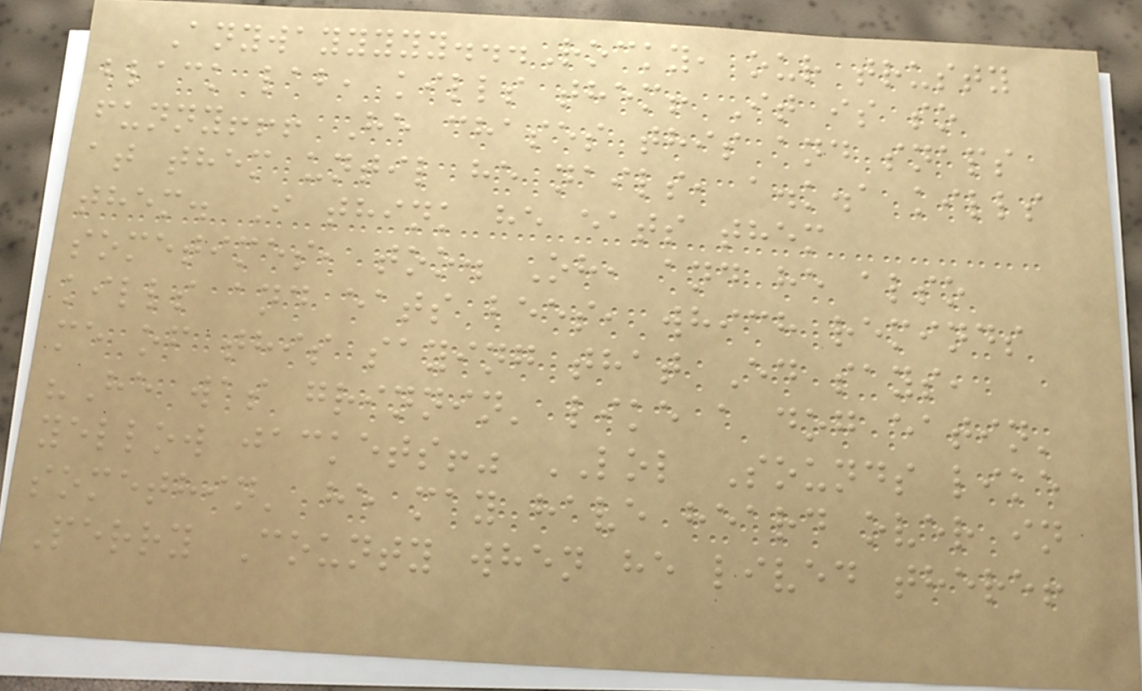Anywayyyyy...Rocky, our trusty
black lab, kills them! It is so
funny!!! He chases this and snaps
at them until he nails, a.k.a kills
them. I think he eats them
sometimes, too. Oh, and he also
kills and eats bees, which reminds
me of this saying that Ed says,
"He was grinnin' like a dog eatin'
yellow jackets!" LOL Sounds like
somethin' he may have heard over in
Perry County when he lived there!
